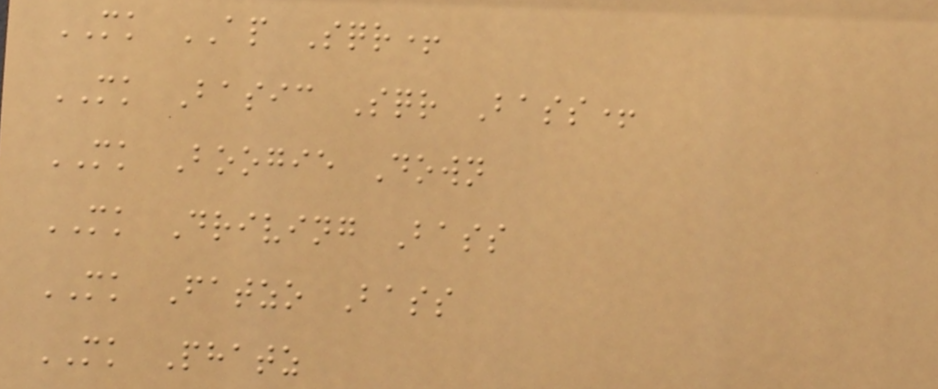MK AP Sqr+
MK Basic Sqr Bass+
MK Boogie Down
MK Driving Bass
MK Fatzo Bass
MK Phatz
